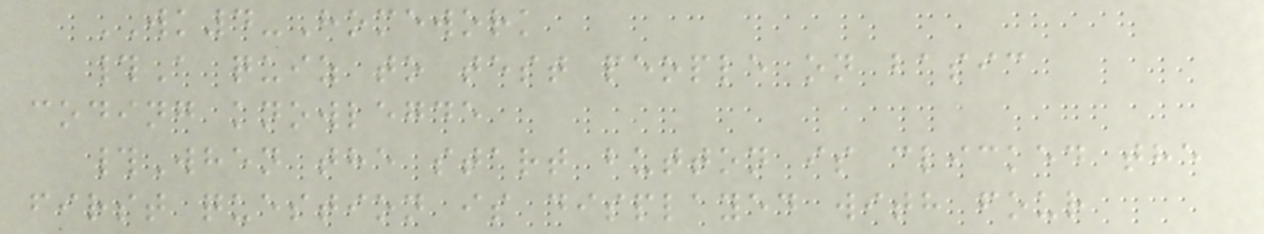WK4-Homework
#A quiz to test people on basic
coding knowlegde
#When the start button is clicked the
first question is displayed with four
